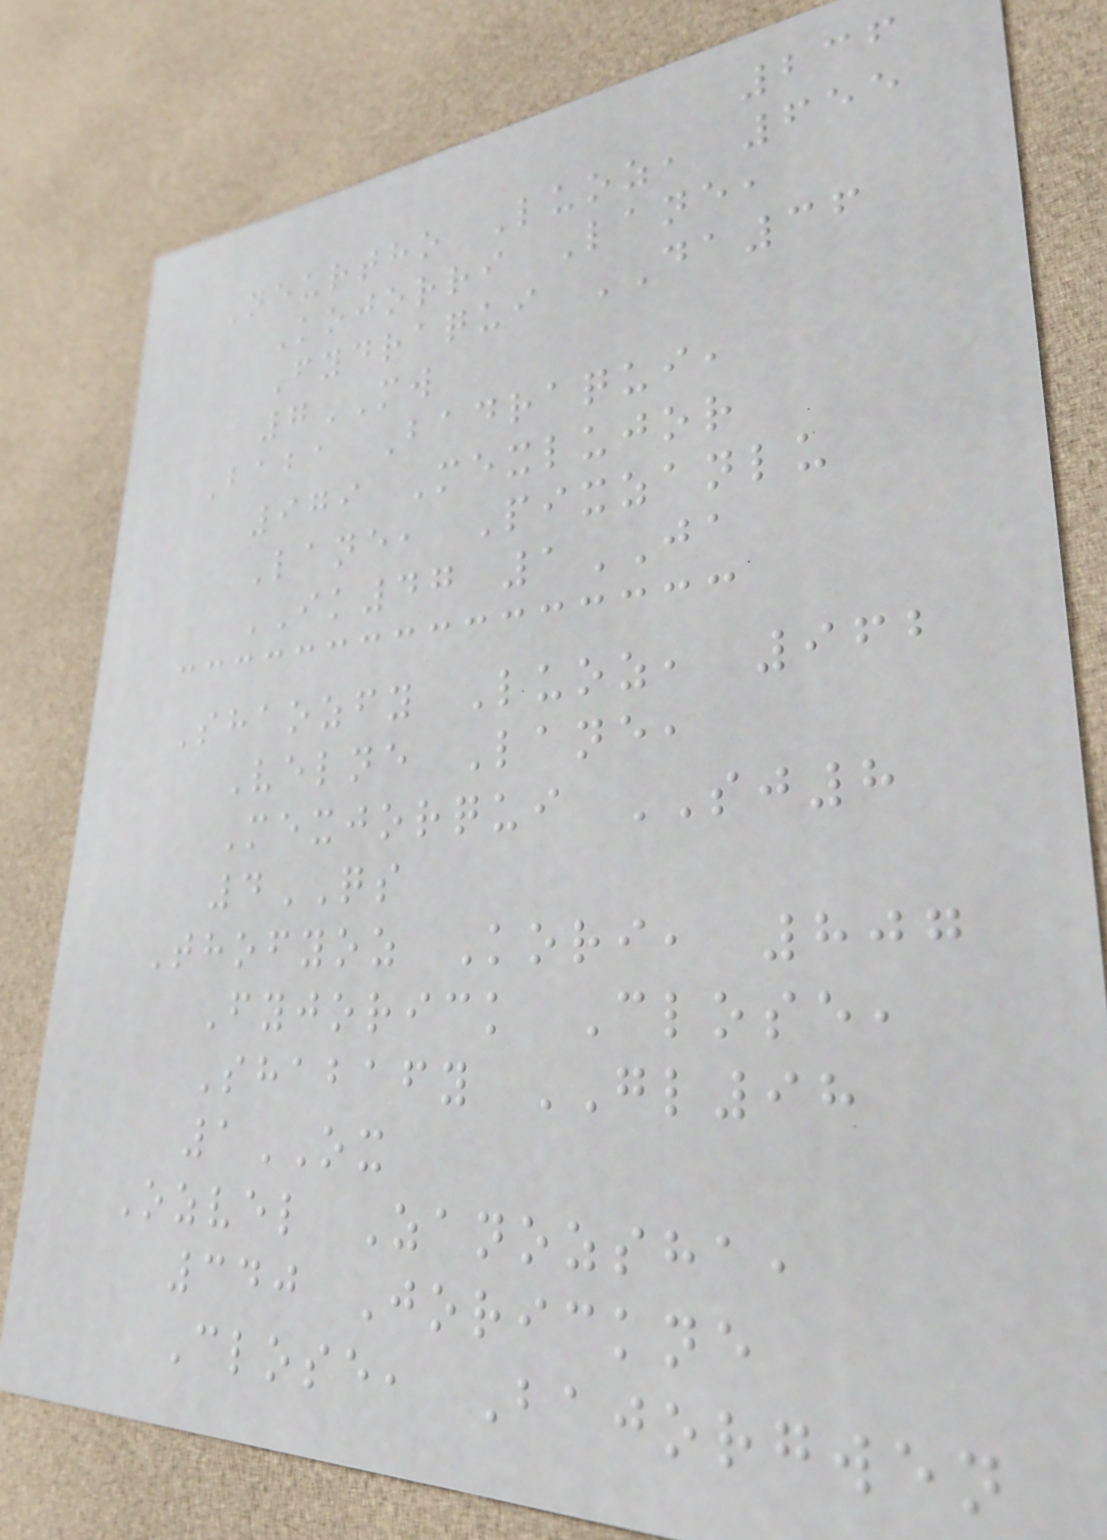236
Neurtho Luoz, 655
Kojorri Lane,
Fydraqui DA36
7MW
Baba Badraqui,
979 Mexlujor
Lane, Pixzanlu
IK47 1JA
Shaozfy Luoz, 962
Velne Lane,
Mexjorqui SJ8
4QS
Thofyoz Kori, 807
Fyjorick Close,
Shabafy GL98
1OX
Ozvel Zanozsha,
340 Jorickne
Close, Bajorgwen
